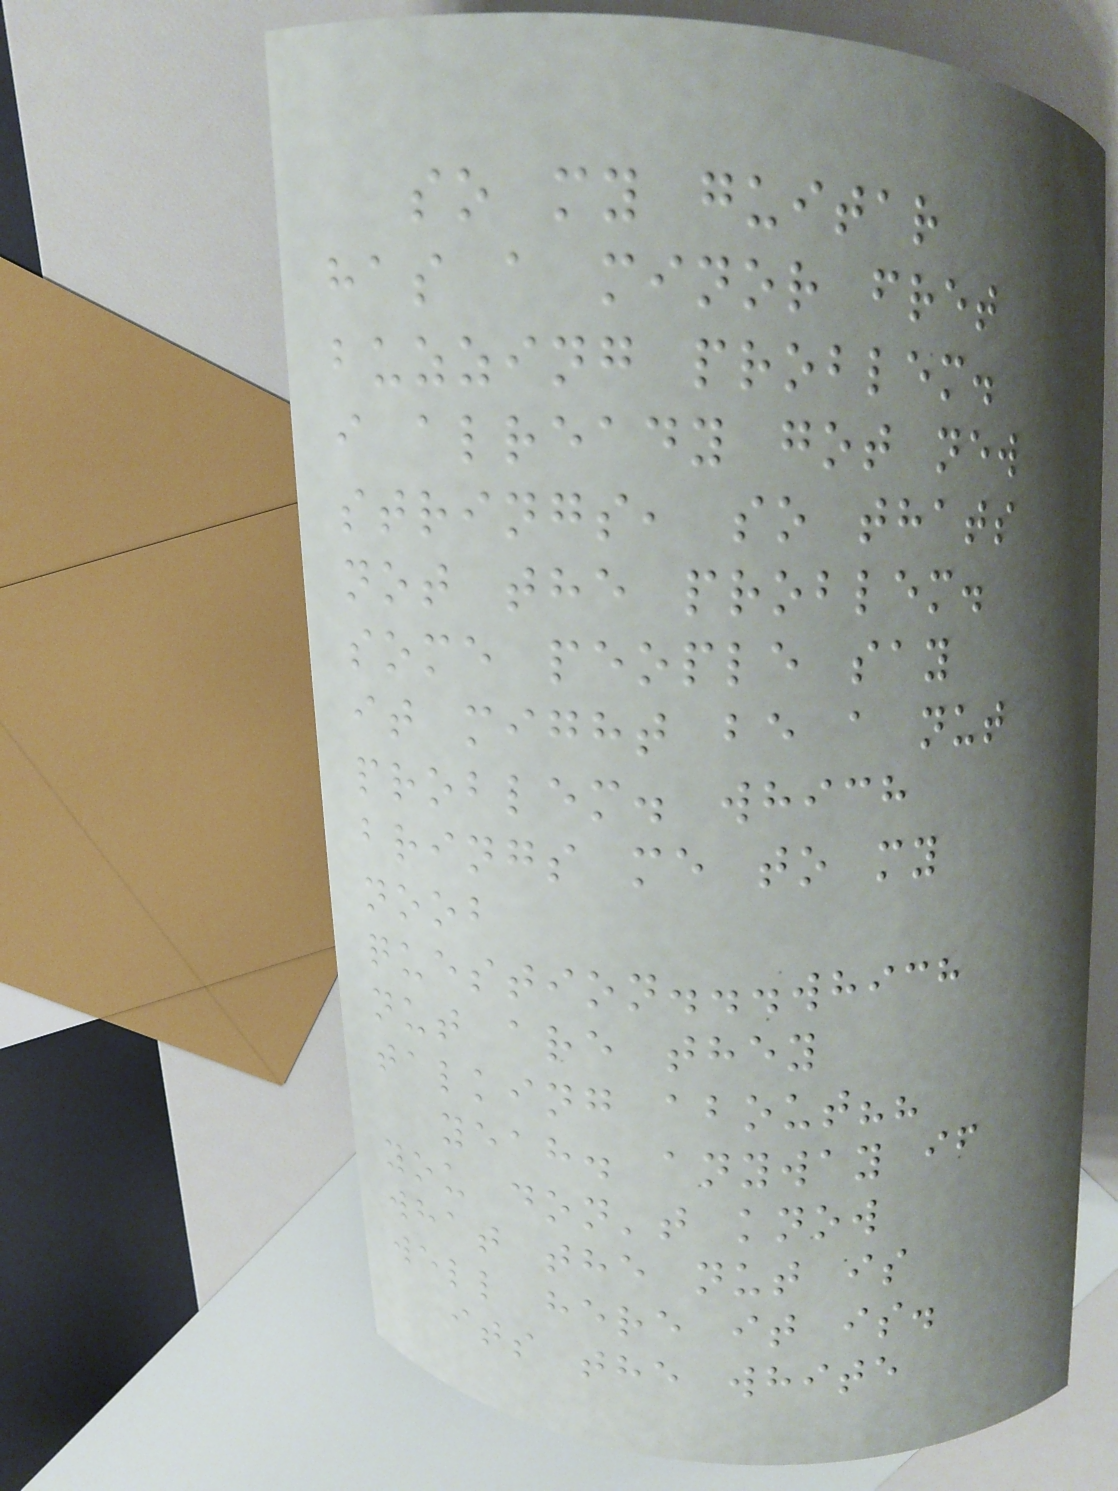so my guitar
has a minor fret
buzzing problem.
i already got new
strings, so thats
not the problem.
some people say
it might be a nut
problem. which
brings me to my
noob
question...which
nut are they
talking about??
yeah. anyway if
you don't know
what the nut is
well here it is.
its the white
